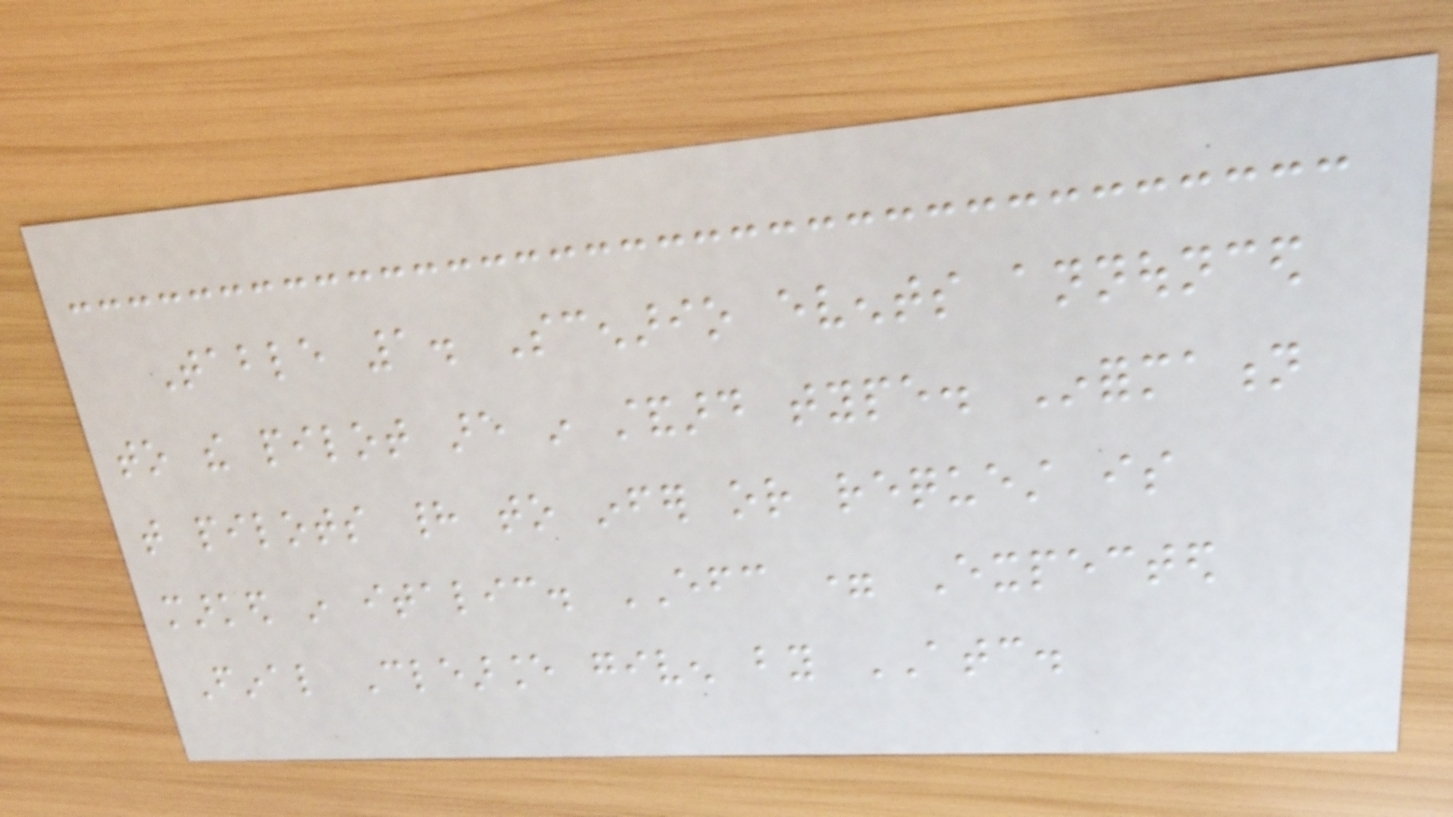Table 1. Scenario events announced
to the pilot are in standard type. Information
that pilots had to infer or request is
marked in italic. EFC = Expected
Final Clearance given by ATC.
